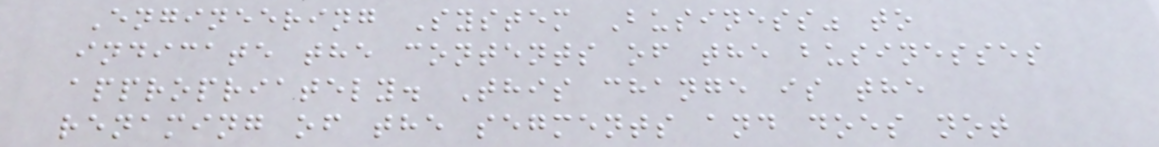Engineering System Business" to
indicate the contents of the businesses
appropriately. This change is the
renaming of the segments and does not
